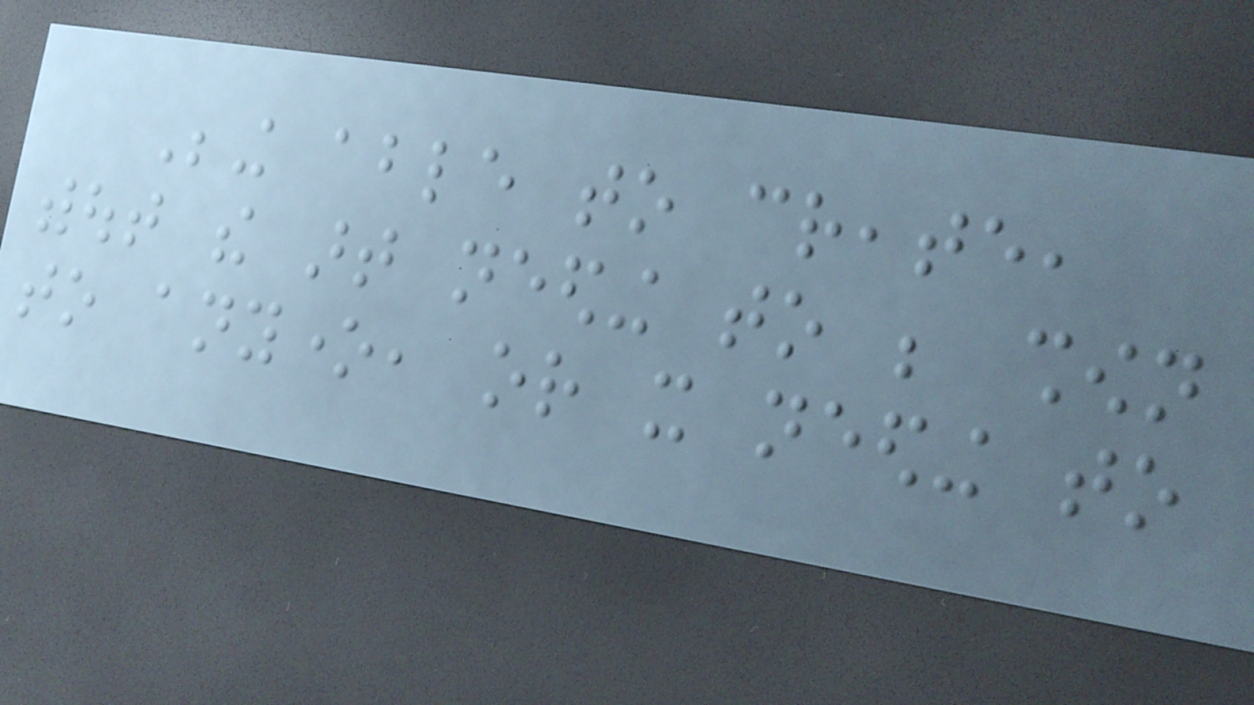Being able to create,
without the art needing to be shown
to anyone, or it needing to
